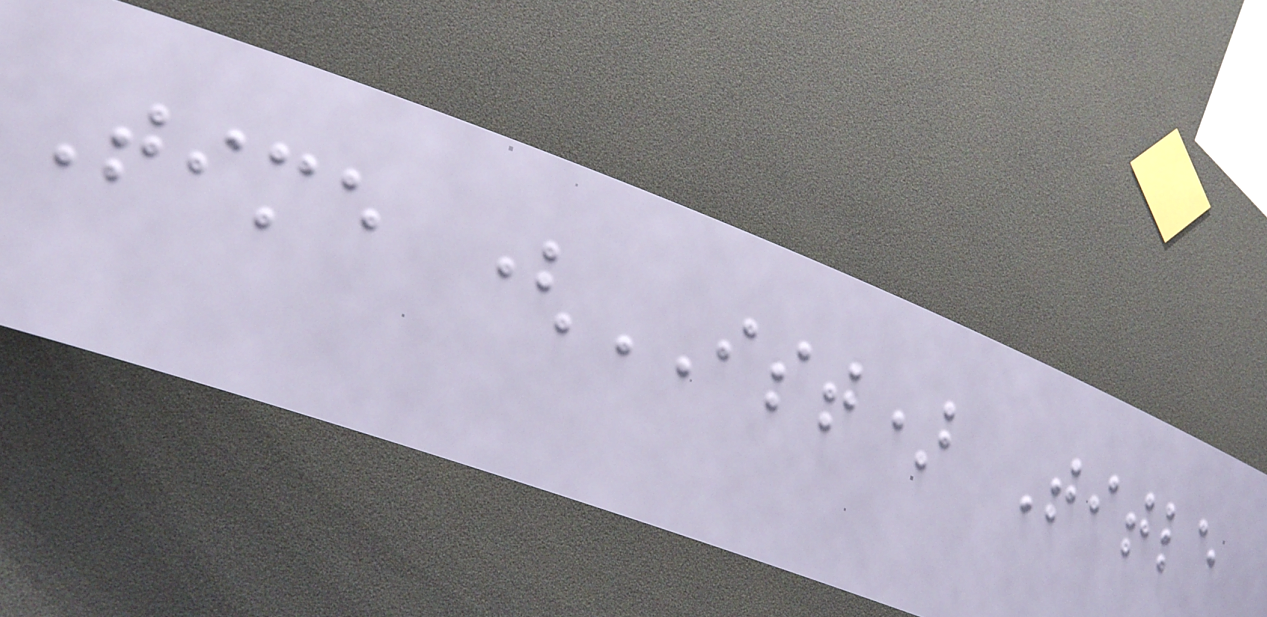Time (IST) Title
